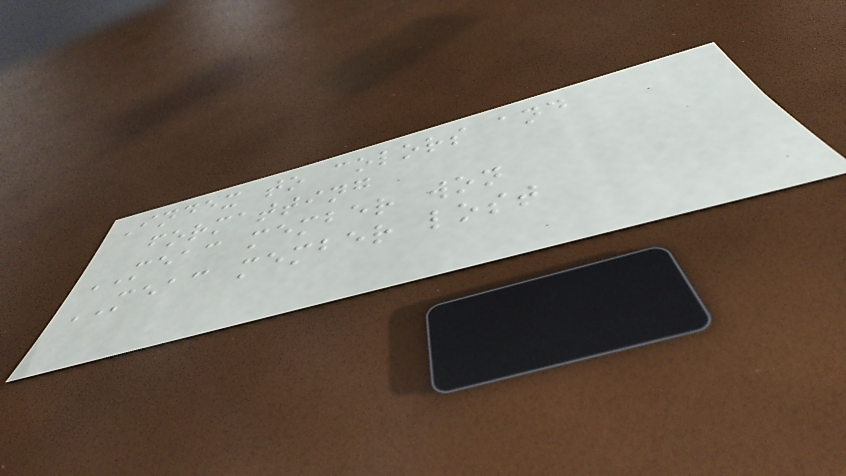Index to colors and
formatting
MEAC member won
MEAC member lost
